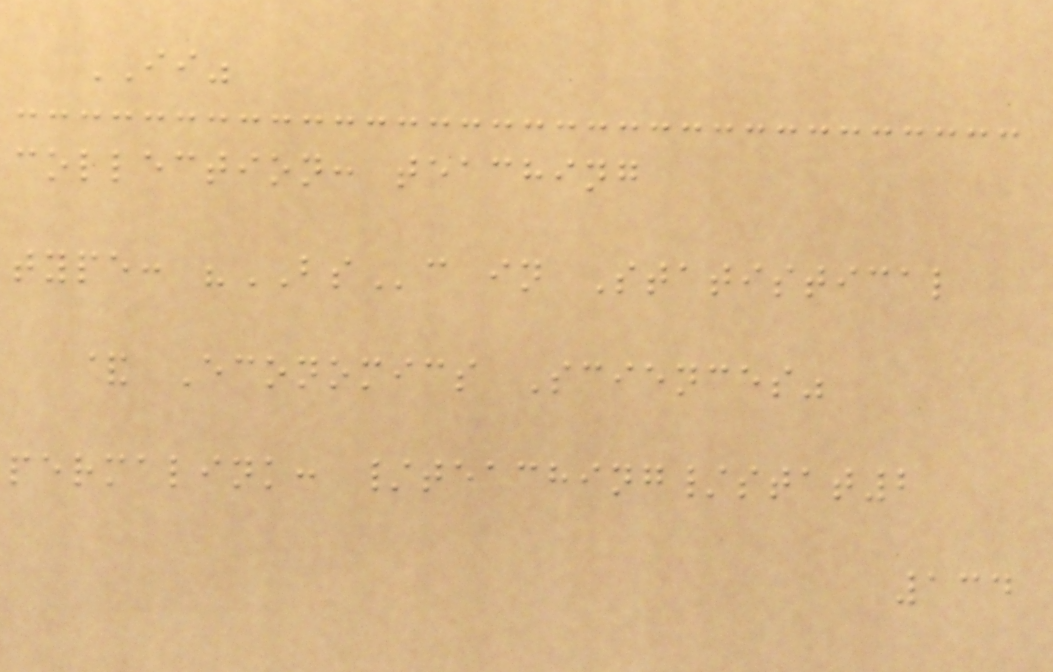II"
collection: teaching
type: "BSc in Statistical
& Economics Sciences"
permalink: /teaching/stat2
134
